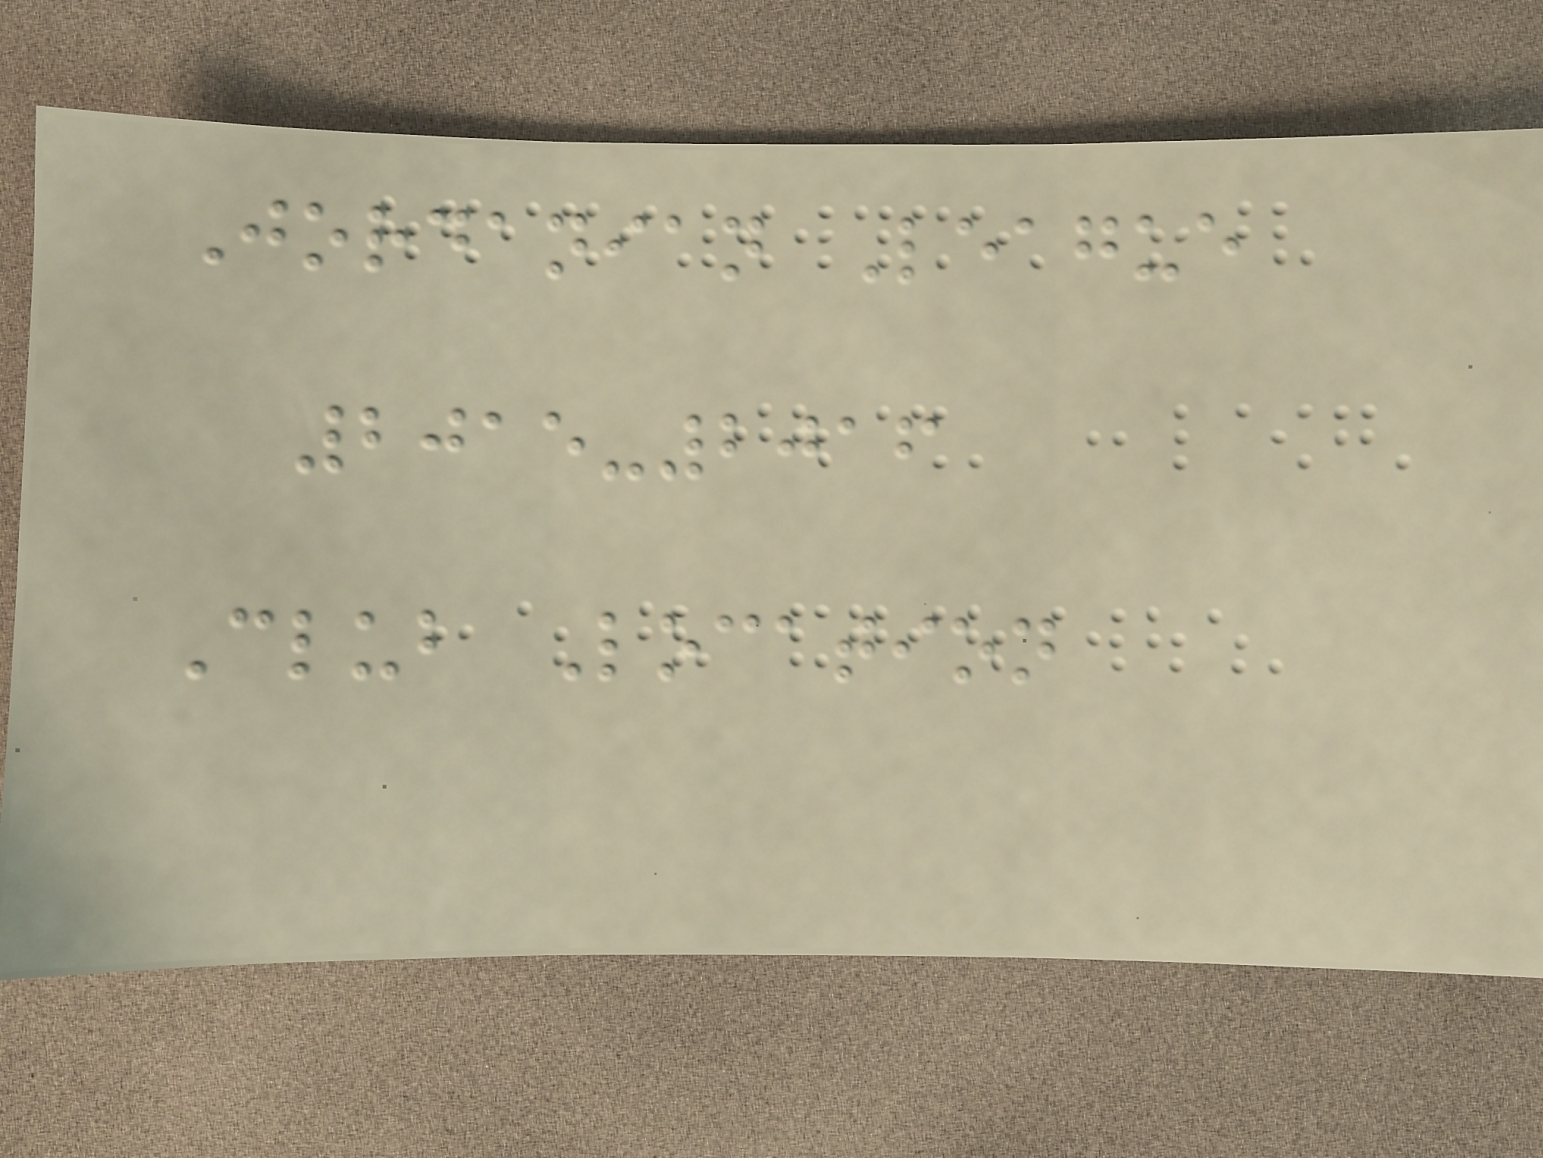Jordanian League
2015-2016
Club Location
